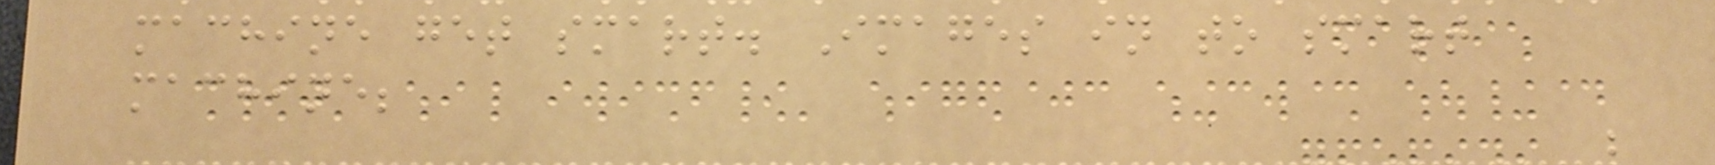machine get smart. Images in to smart
machine;
